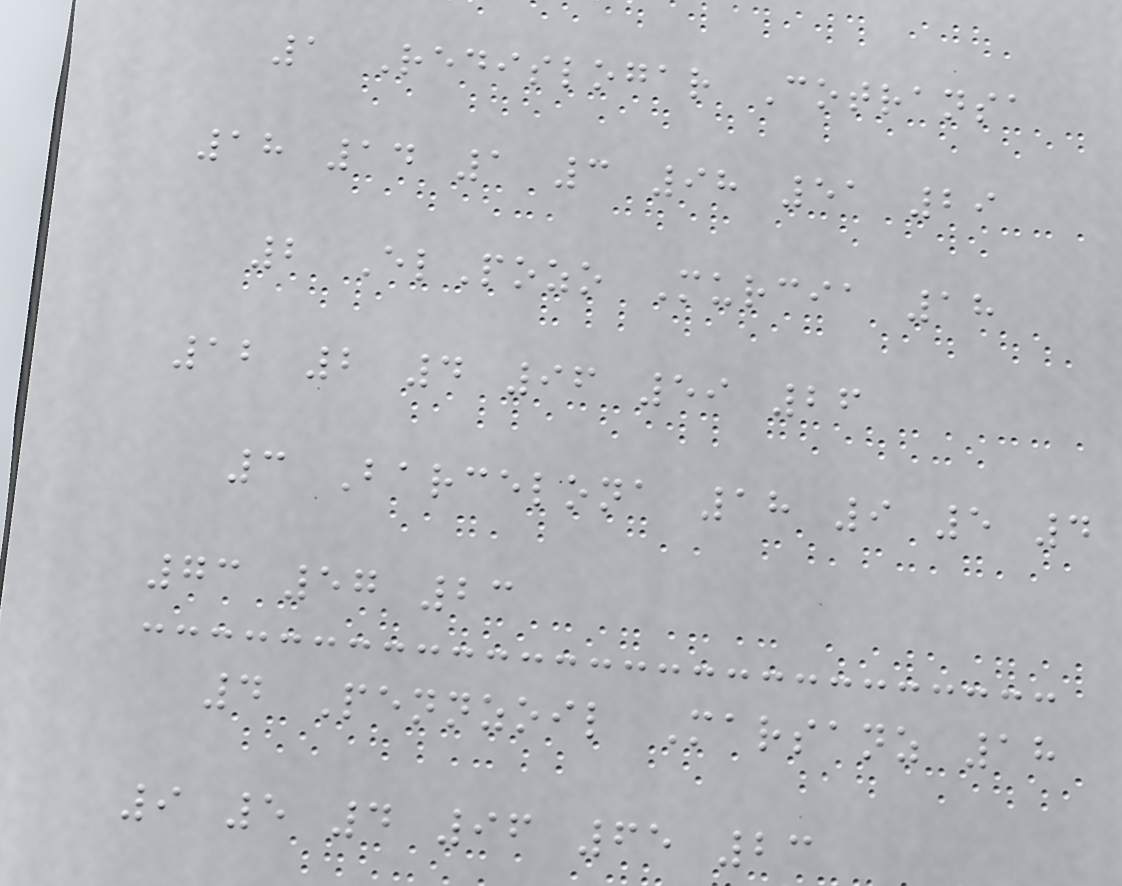1 Redislogar Cotransa
18 14 1 3 98 51 29
2 ElPozo Murcia 18
12 2 4 96 59 26
3 Barcelona 18 9 5 4
73 57 23
4 Pennzoil Marsanz 18
9 5 4 96 65 23
